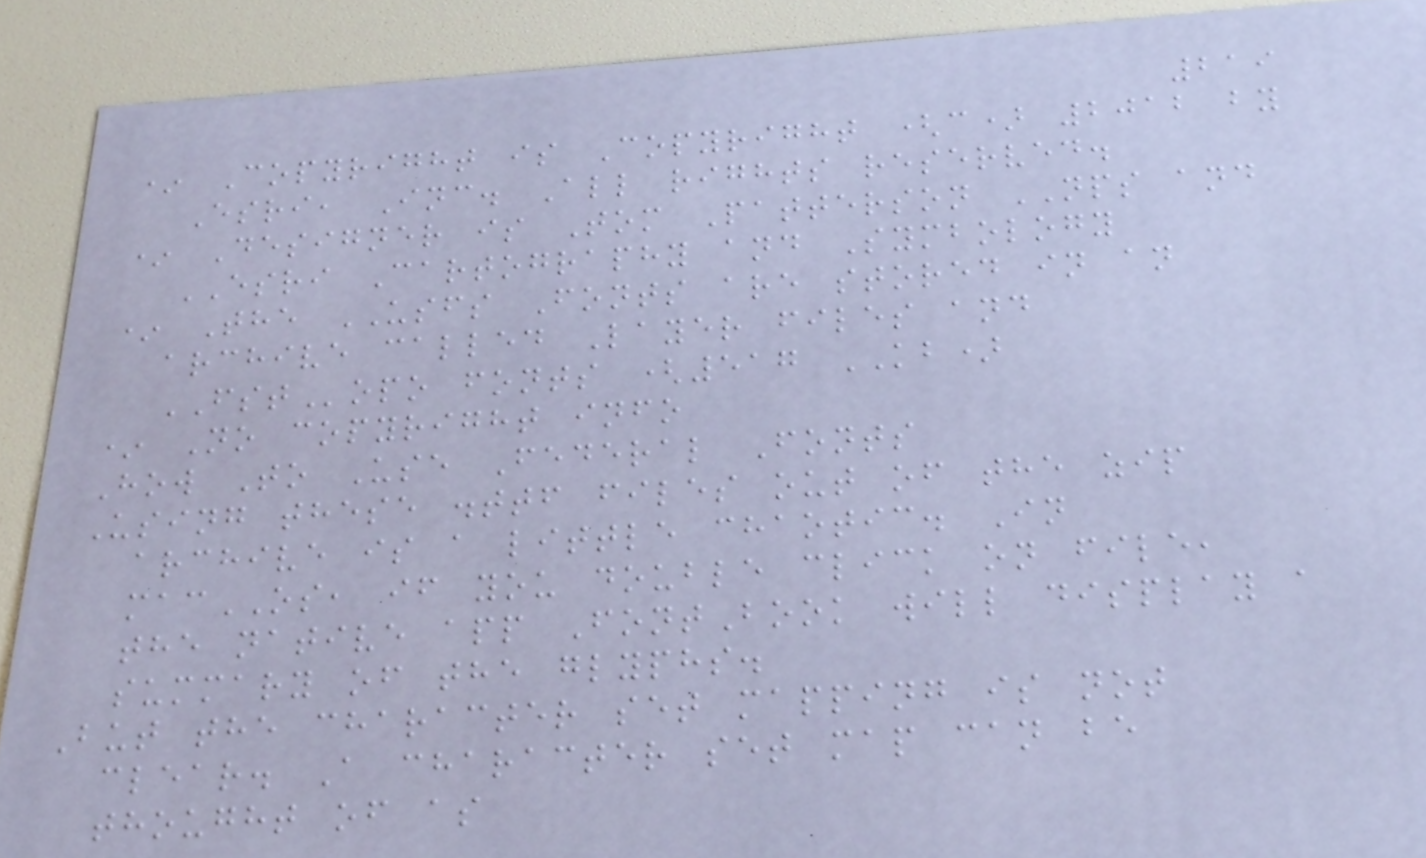219
* Copyright is Copyright (c) 2012 by
Esri, Inc. All rights reserved.
* Designer is Tom Patterson NPS and
ESRI Cartography and Symbology
* The USFS Fonts are stored in an
archive called Layer files and
FSTopo fonts (517 KB)
* No copyright info
How To Use Federal Fonts
Using these .ttf files out of the zip
archive is a little chaotic. In
macOS, if you double click on file,
the native app FontBook will display a
summary of the glyphs.
But the character set mapping is not
clear. A character set map can be
thought of as
